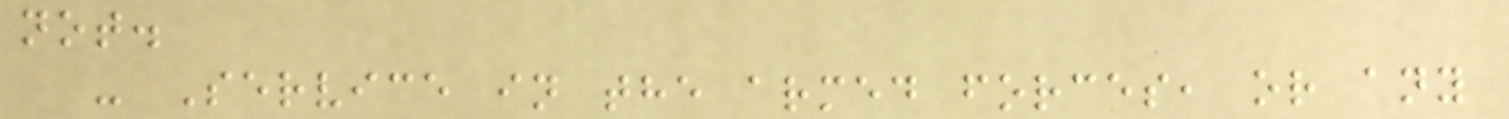not.
- Service in the armed forces, or any
